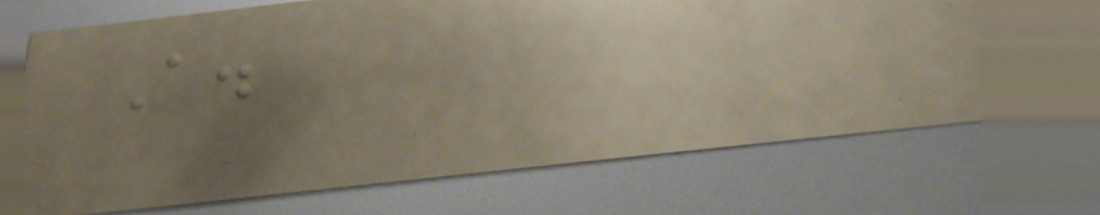A.
